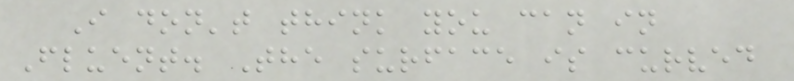I don't think you can in
Fluent. The surface is curved
